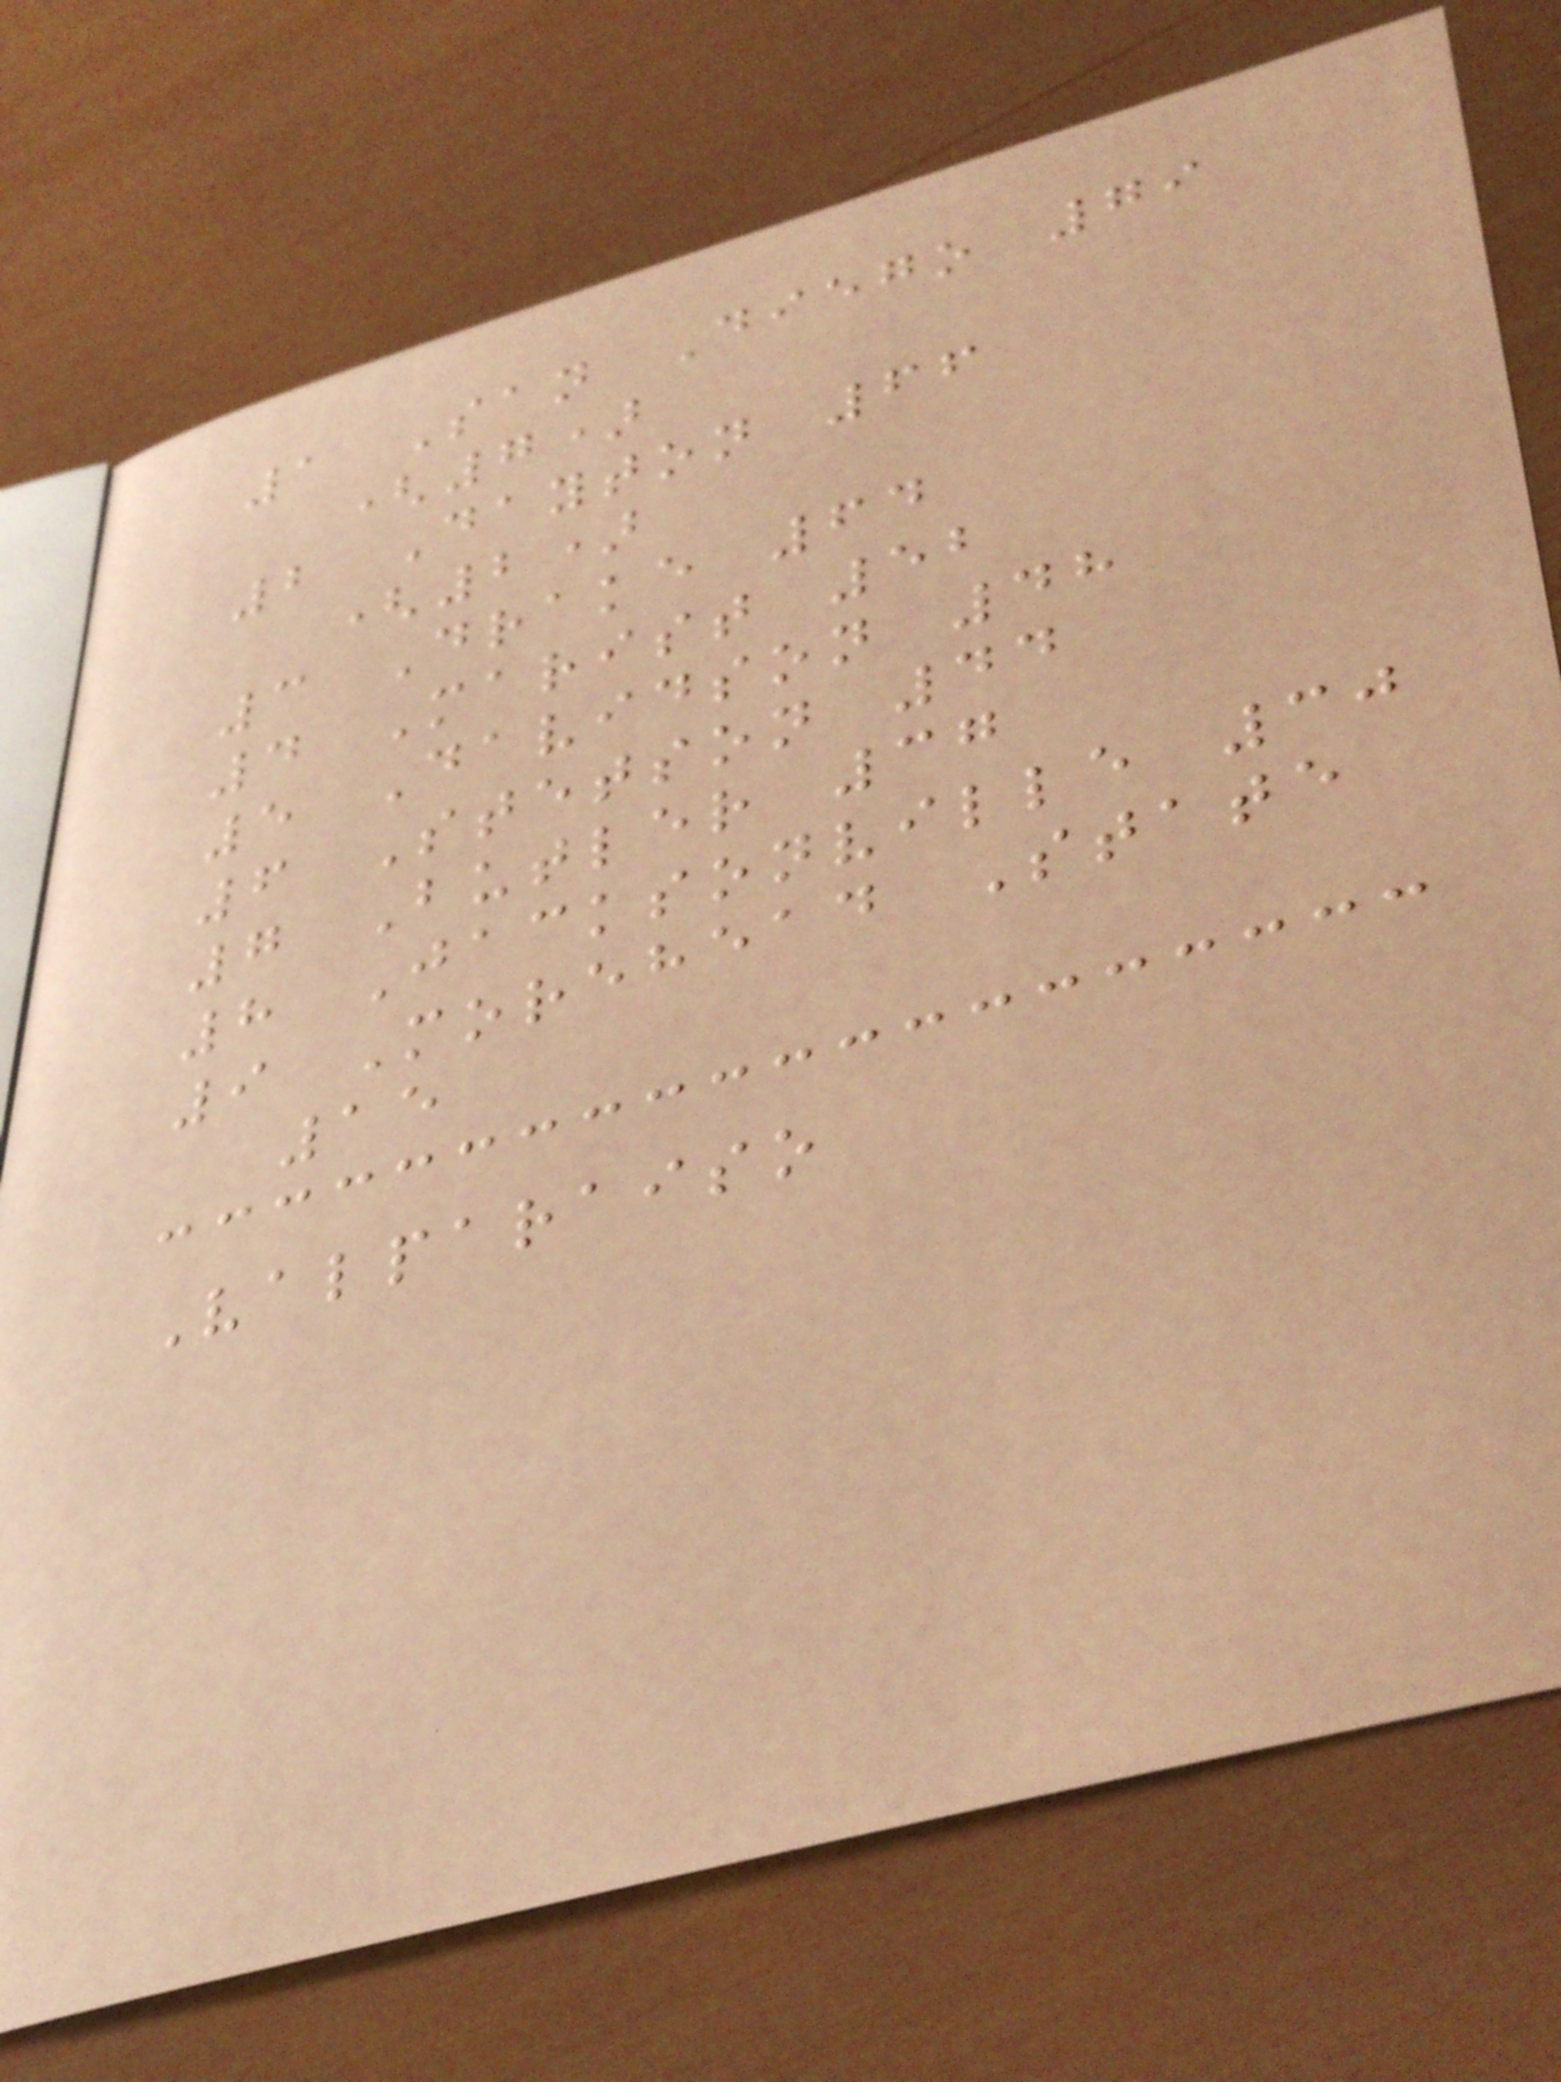1 San Diego 79
(7)
2 Dayton 66
(2)
3 Drake 64
4 Marist 52
5 Davidson 48
6 Stetson 44
7 Butler 37
8 Jacksonville 30
9 Morehead State
15
Valparaiso
